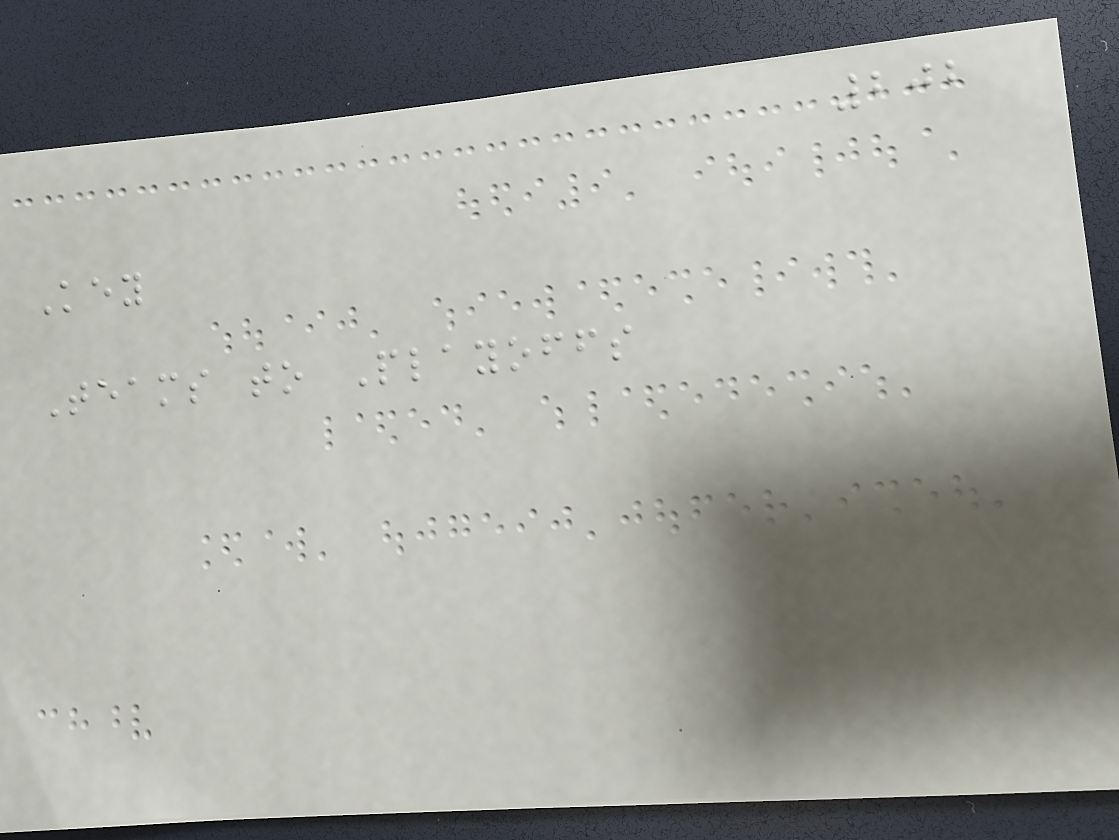202
Key
Teams to Playoffs
